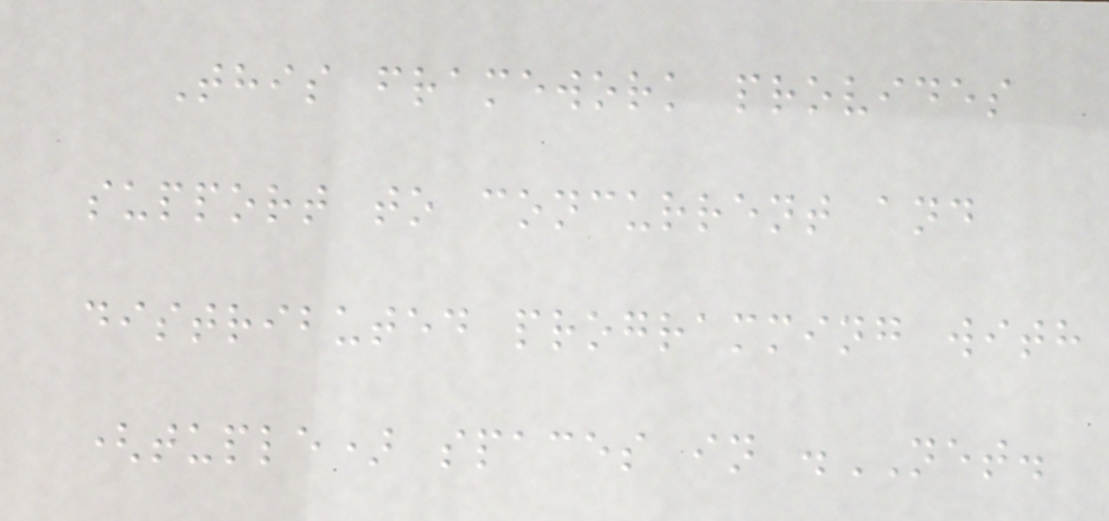This framework provides
support to concurrent and
distributed programming with
(tuple) spaces in .NET.
